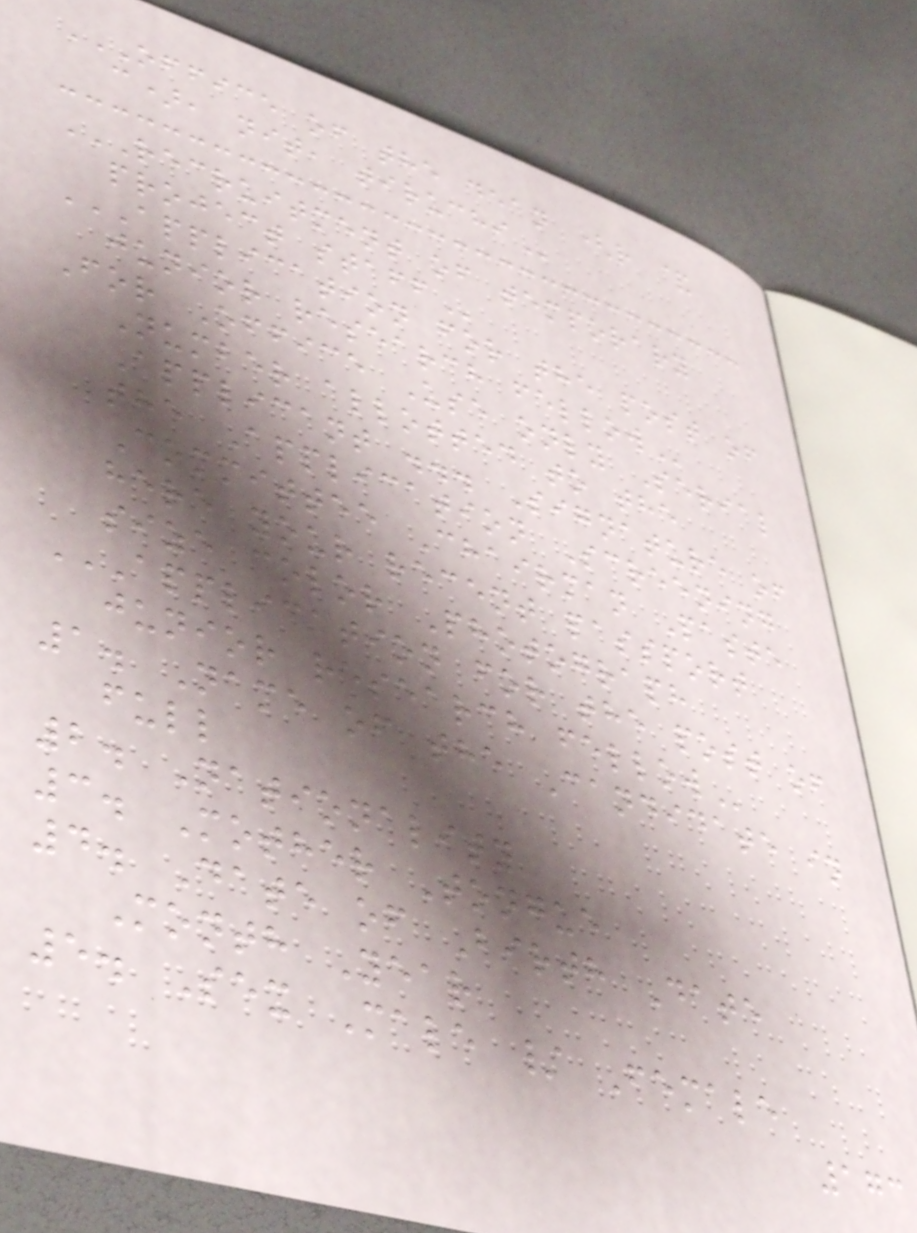OFFICE OF THE DEAN (R &
C), NIT, TIRUCHI
RECRUITMENT OF TEMPORARY
PROJECT STAFF
APPLICATION FOR THE POST OF
JUNIOR RESEARCH FELLOW
For Office Use only Serial
Number allotted to the
Applicant ... Signature of
the Application Screening
Committee Chairman Paste
here your recent passport
size color Photograph
APPLICATION FOR THE POST OF
JUNIOR RESEARCH FELLOW
1. Name of the Candidate in
full
2. Nationality
3. Mother Tongue
4. Date of Birth Date
Month Year
5. Sex Male / Female
173
